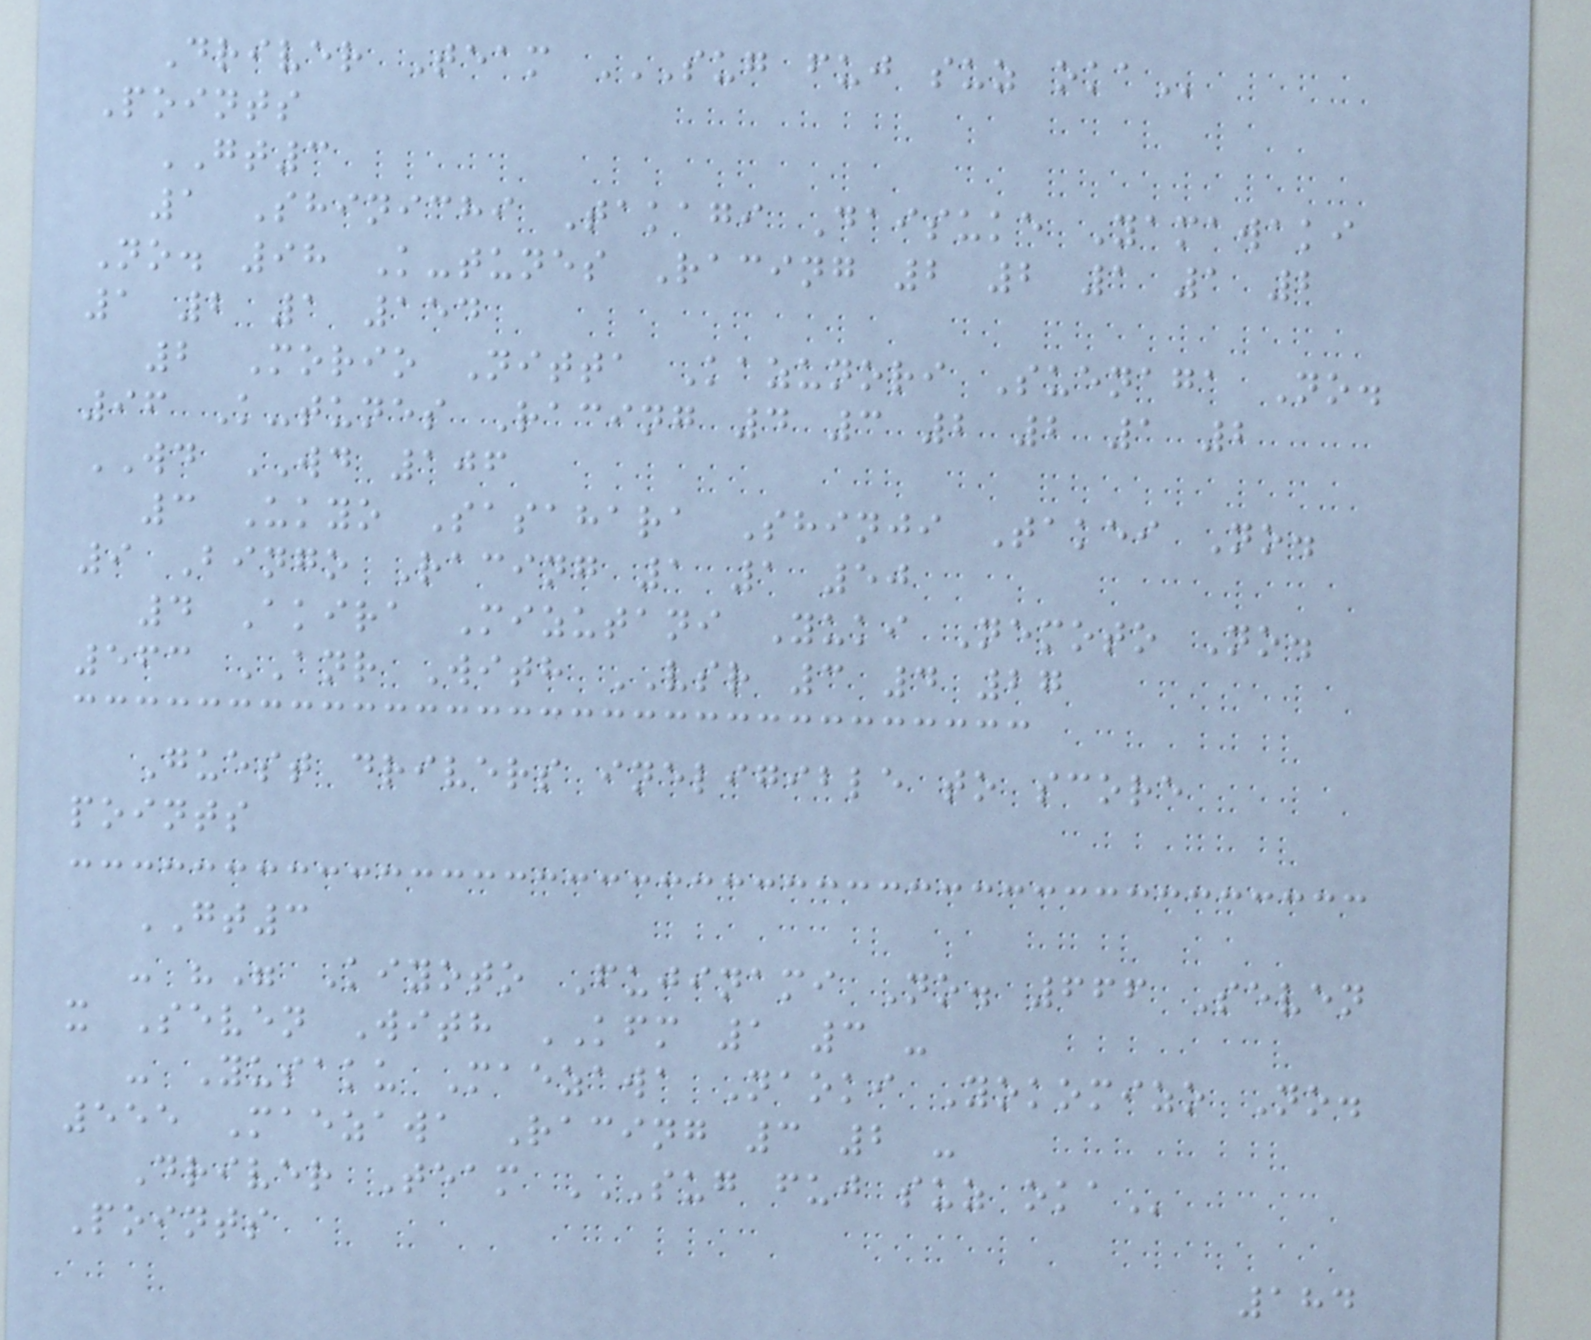Driver Team SUG FUJ SUZ OKA
Points
GT3
1 Shinichi Takagi Daisuke Yamawaki
No. 98 K-tunes Racing 2 2 1 1 2
1 2 1 154
2 Morio Nitta Kazunori Suenaga No.
96 K-tunes Racing 4 3 2 2 1 2
WD WD 106
3 Ukyo Sasahara Shinji Takei No.
9 Bingo Racing 1 1 50
4 Akira Mizutani Yuki Nemoto No.
563 ANR With VSR 3 4 27
Guest drivers ineligible to score
points
GT3
- "" Kiyoto Fujinami No. 666 Seven
x Seven With KFM 1 3 -
- Yusaku Maezawa Naoki Yokomizo No.
555 Maezawa Racing 3 2 -
Driver Team SUG FUJ SUZ OKA
Points
184
